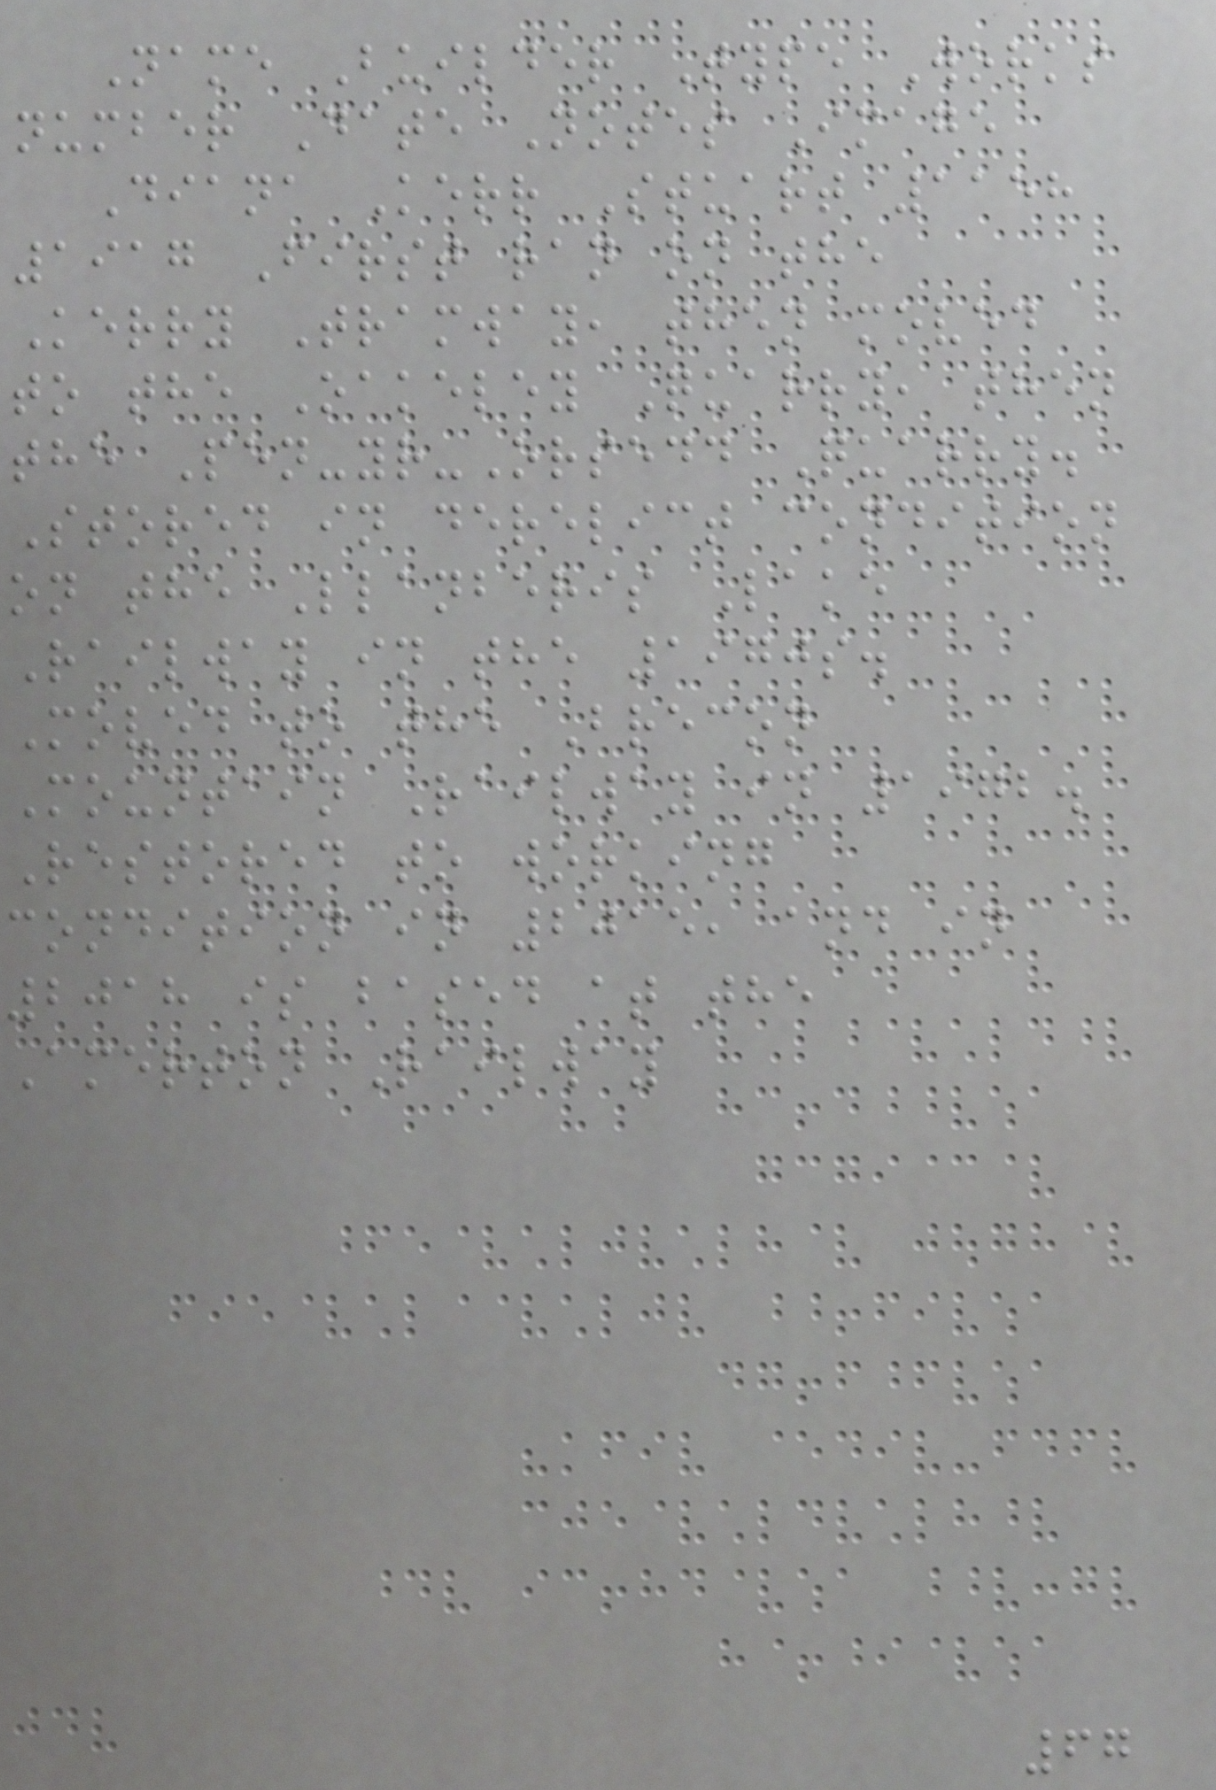Name Builder Type Works
number Date Notes Image
Diana Kerr Stuart 1158
1917 First ran on the
Kerry Tramway, then moved
to the Oakeley Quarry, then
the Pen-yr-Orsedd Quarry.
Stored in derelict condition
on the Llanberis Lake
Railway in the 1970s.
Moved to the Brecon
Mountain Railway in 1972.
Restored to working
condition in 2015, and in
2018 is based at the
Amerton Railway
67
